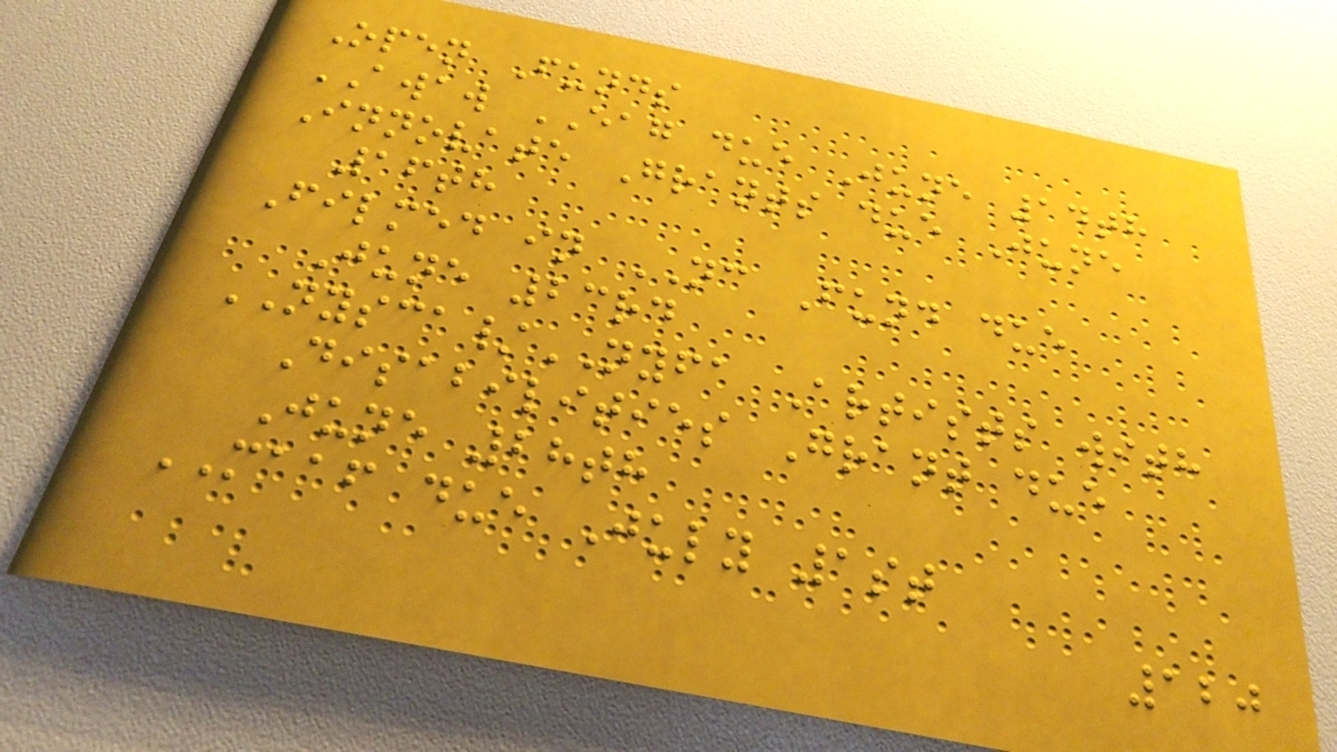Open Funds
AWAW EAG due June 14th
Innovate Grants due June
16th
Filmed in NC Fund due
June 23rd
NYSCA/NYFA Artists with
Disabilities Grant due
June 28th
MAAF due July 1st
120
